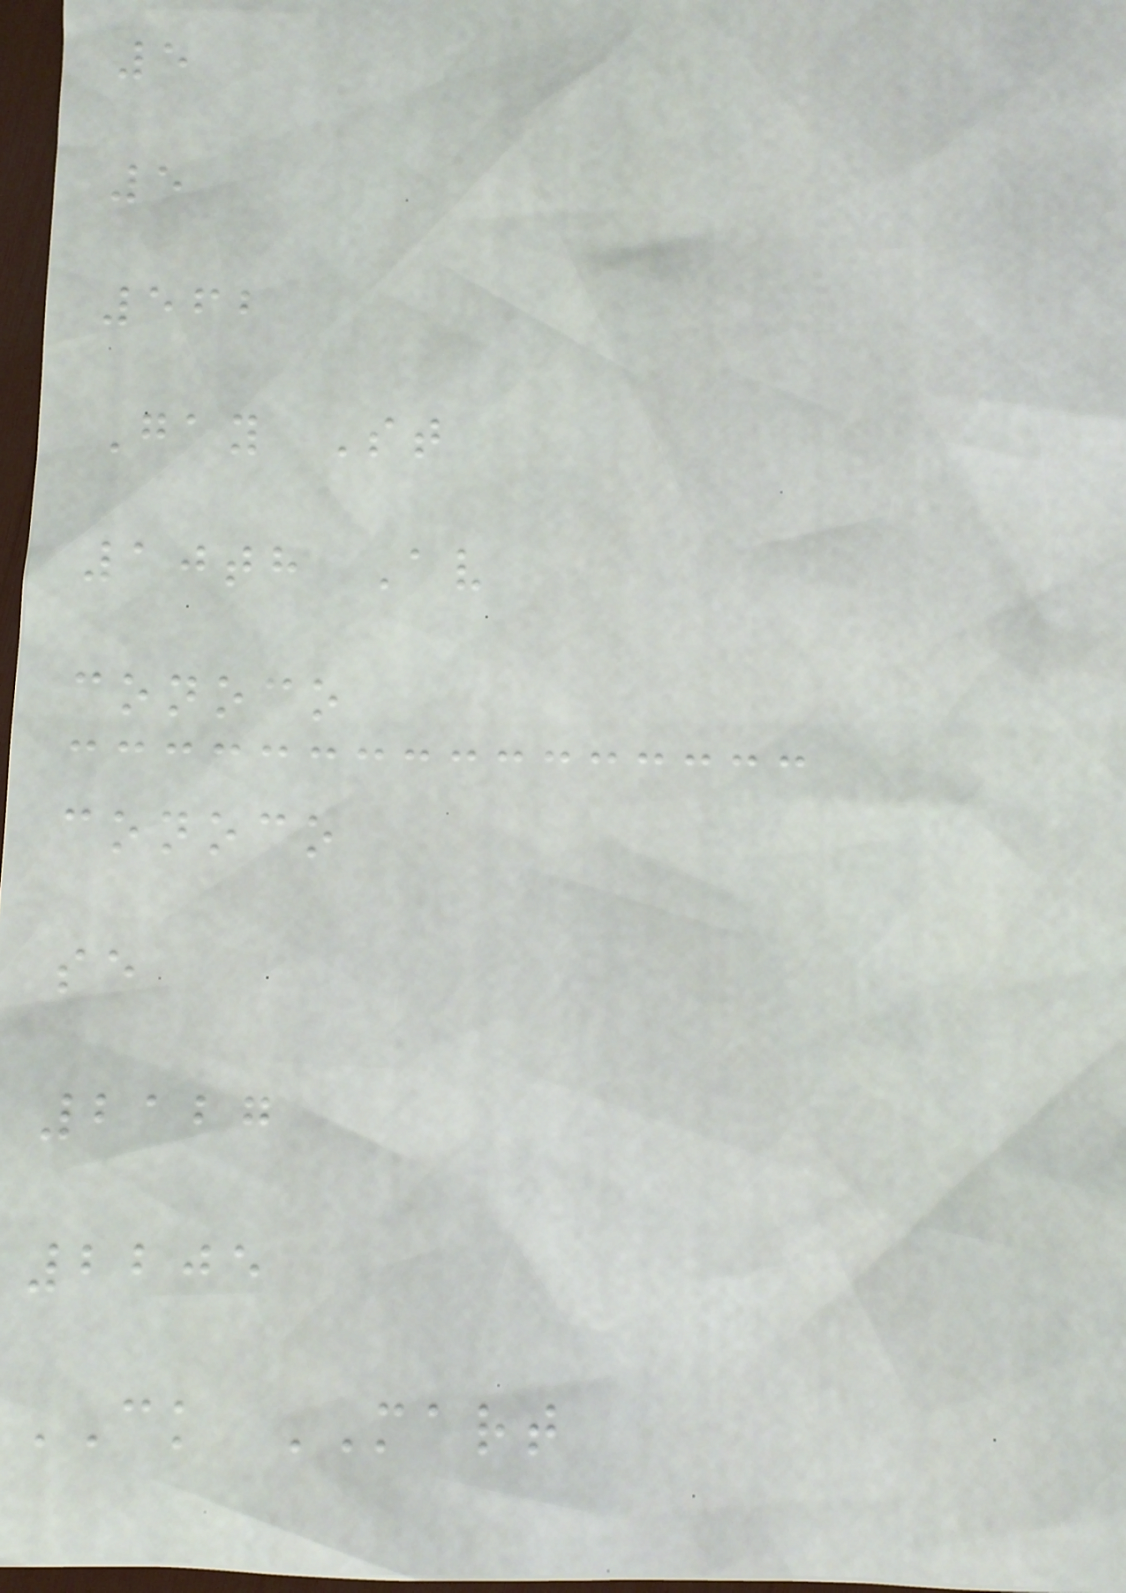5
5
562
Gay St
10th Av
conoco
conoco
se
2127
2205
CK MART
